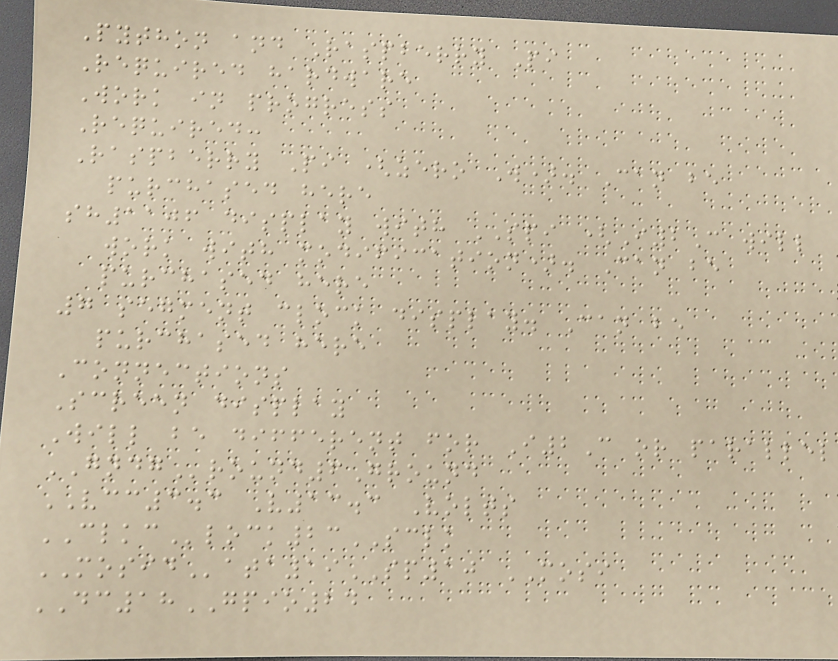Python and Raspberry Pi
Required hardware
Work in progress
Required:
Raspberry Pi (zero W). Can be
purchased here
sh1106 display with SPI (I2C will
work with modification). Can be
purchased here
7 segment clock display. Can be
purchased here
Connections
Screen display
Will be different for I2C or parallel
GNDGround6Ground
VCC3.3 V13.3 Volts
CLKClock23SCLK
MOSIData19SP10 MOSI
DC18GPIO24
